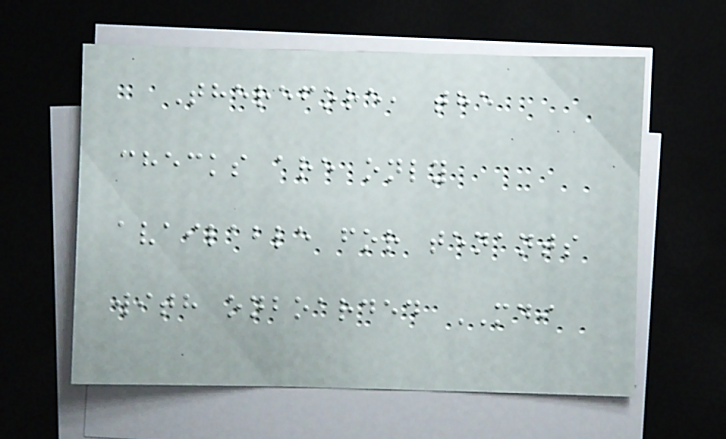Therefore, the
checks are only
available for tenants
with onboarded MDI
